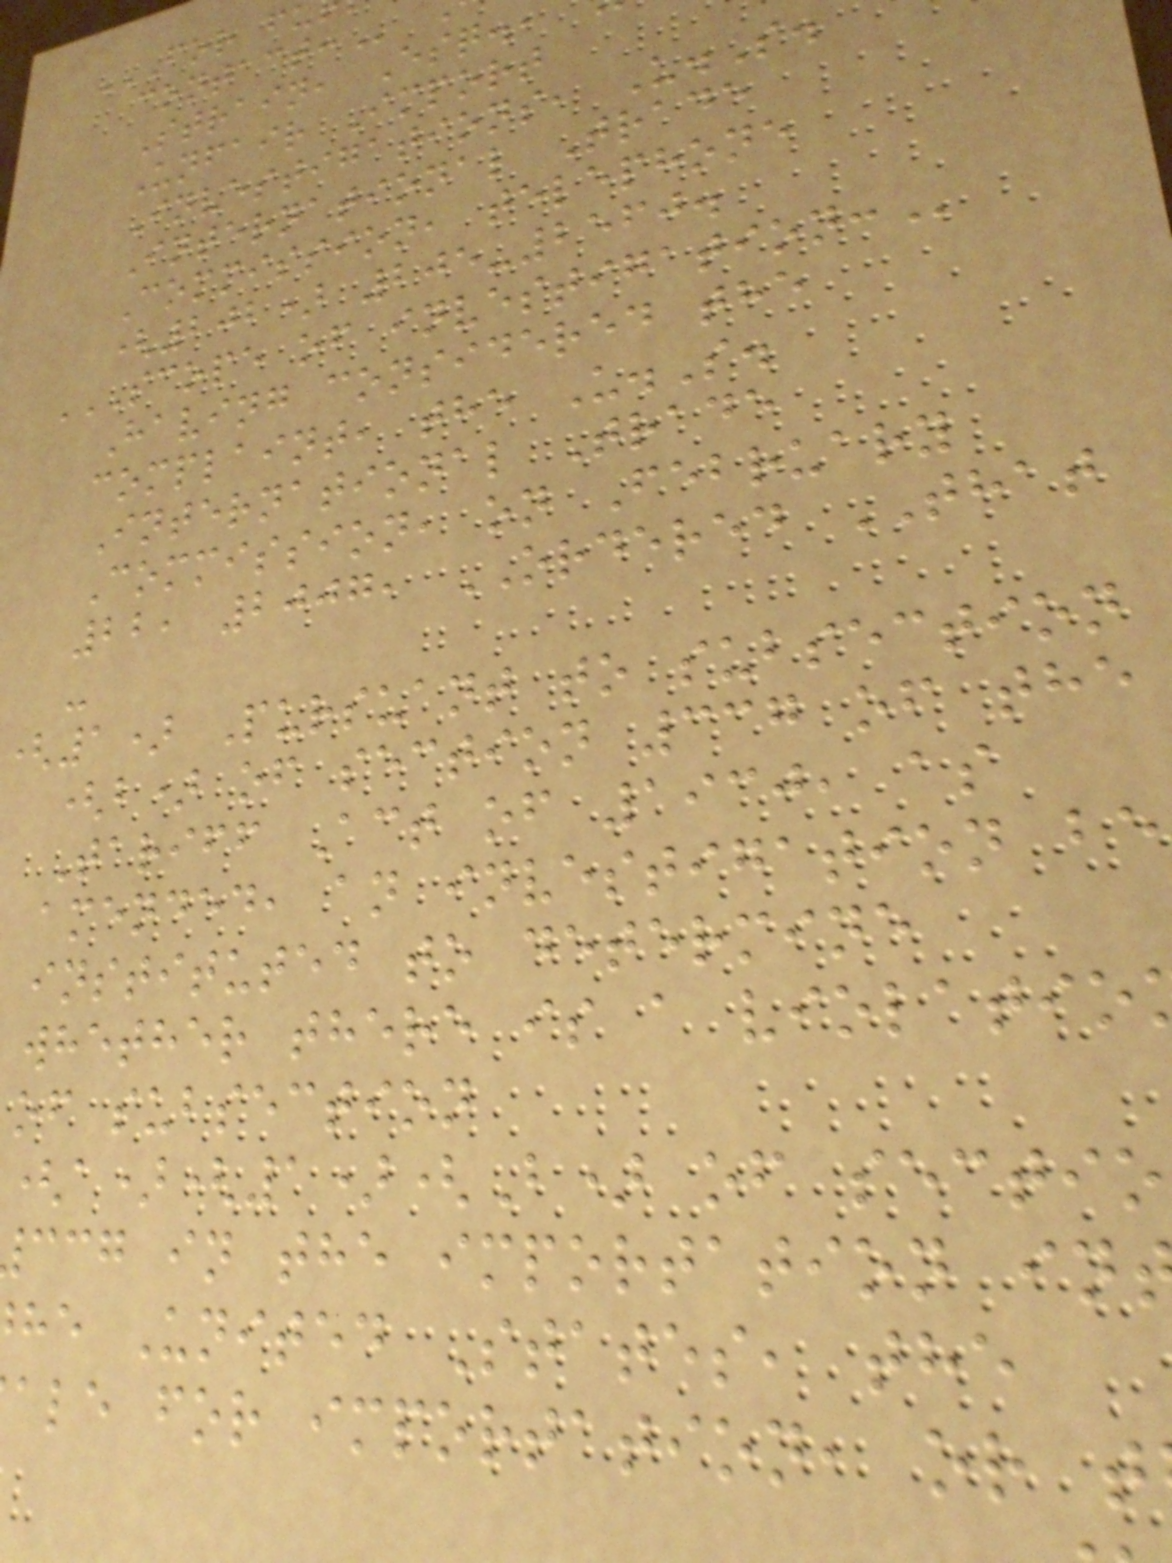Strain, Esq.,
Unfair Import
Investigations, U.S.
International Trade
Commission, telephone
(202) 205-2560.
SCOPE OF INVESTIGATION:
Having considered the
complaint, the U.S.
International Trade
Commission, on February
22, 2007, ORDERED THAT
-
(1) Pursuant to subsection
(b) of section 337 of the
Tariff Act of 1930, as
amended, an investigation be
instituted to determine
whether there is a violatio
of subsection
(a)(1)(B) of sectio
ccg in the importation in
he United States, the
ale for importation, or t
